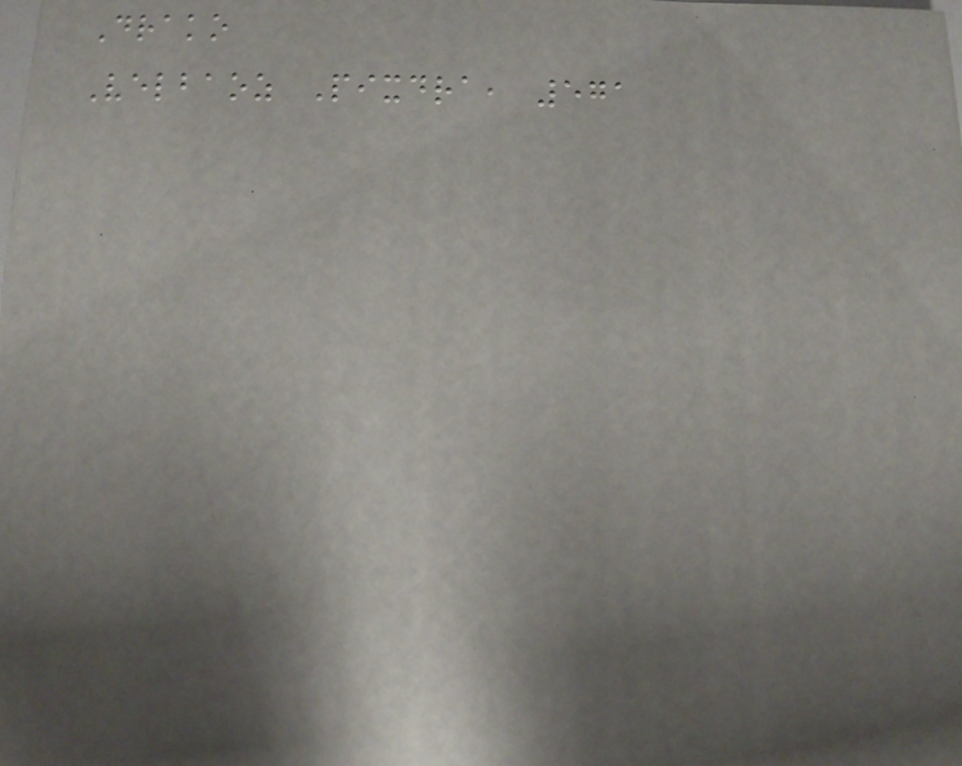Drako
Velbaoz Pixdra, 571
